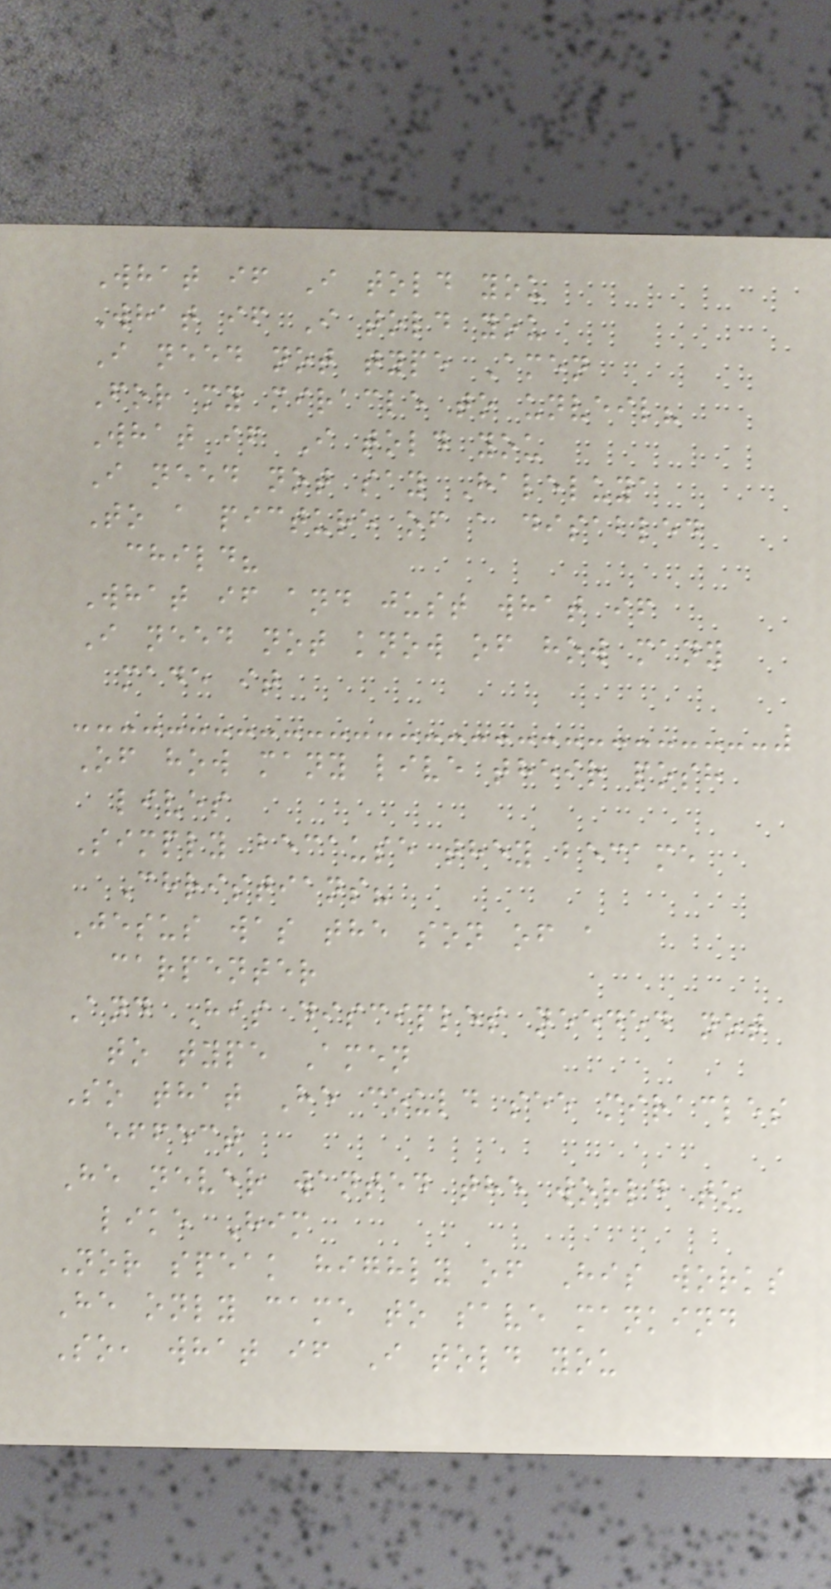What if I told you
What if I told you
I need not type Amen
For my miracle to unveil?
What if I told you
I need not say Haleluya
To a picture of a disabled
child?
What if and just what if
I need not know of how many
made it
Of how many live their posh
lives
Simply because they became
Christians?
Jesus was the son of a
carpenter
And His disciples needed not
to type Amen
So that He could see miracles
effect
He never wanted the world to
like Him
Nor speak highly of His works
He only came to save mankind
So, what if I told you
